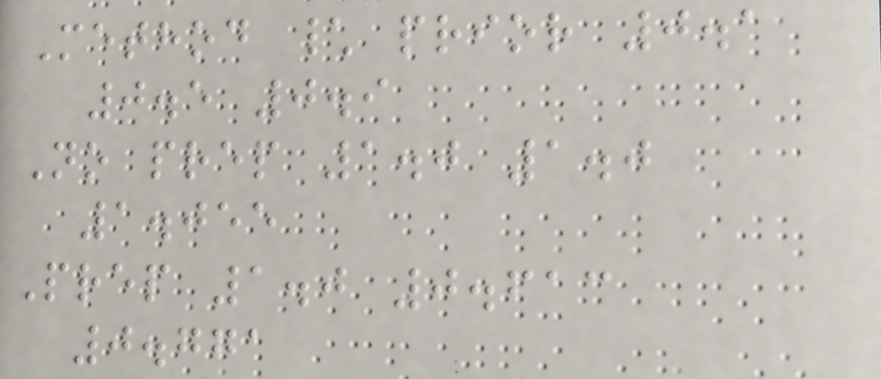Method \ prior 0.1
0.5 0.9
No prep 1.0 1.0
1.055
Prep 1.0 0.613
0.771
